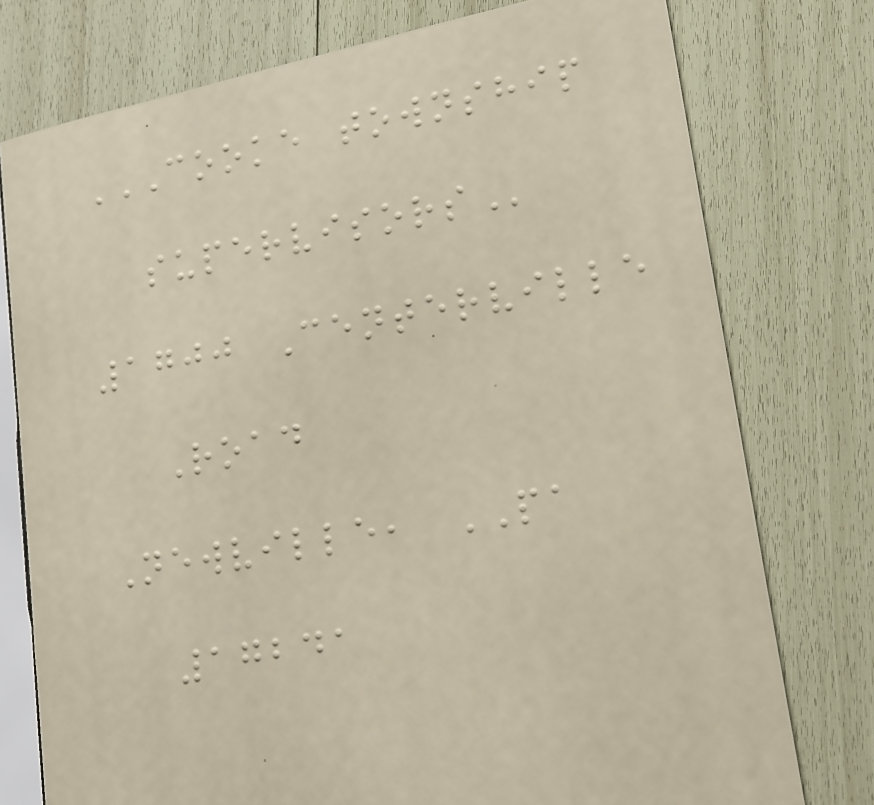COOKE TOWNSHIP
SUPERVISORS
1700 Centerville
Road
Newville, PA
17241
